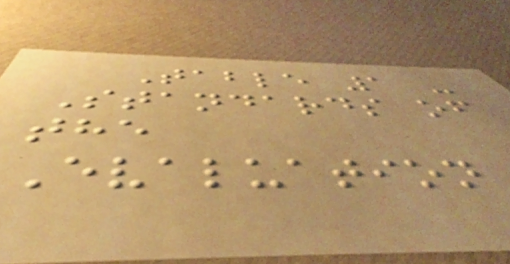Table 1 -
Standards of
the
Evaluation
